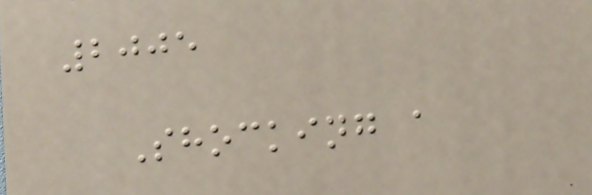2005
Shocking a
